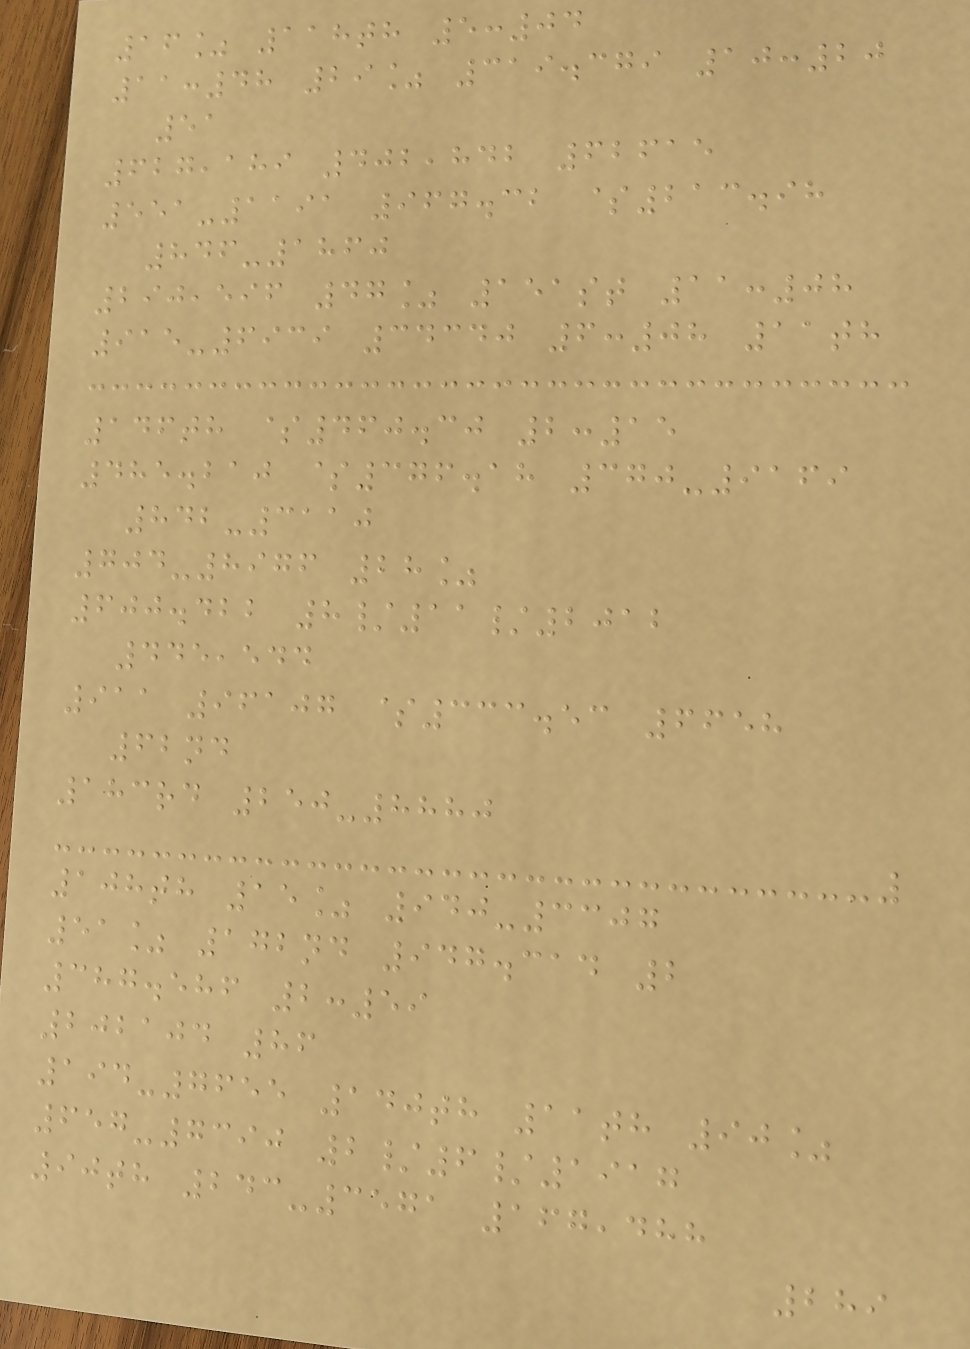16% 118th 5:04
11:48 29% 319.379 10:20
51
627,189 402,842 62615
551-1191 967.32 $213.98
846-1860
290,596 47% 151st 11:08
915-6939 34340 6:08 11th
146th $460.30 2:15
485.210 $376.18 370-9169
842-3110
704-8976 28%
600.422 8/11/2012
445,544
911 96107 $333.53 6658
62nd
183rd 250-8880
108th 15% 940-3307
51% 172nd 947.314 2
387.586 2:59
202104 86
194-7655 140th 11th 90%
657-7390 2/6/1917
90th 243-3571 167,488
289
